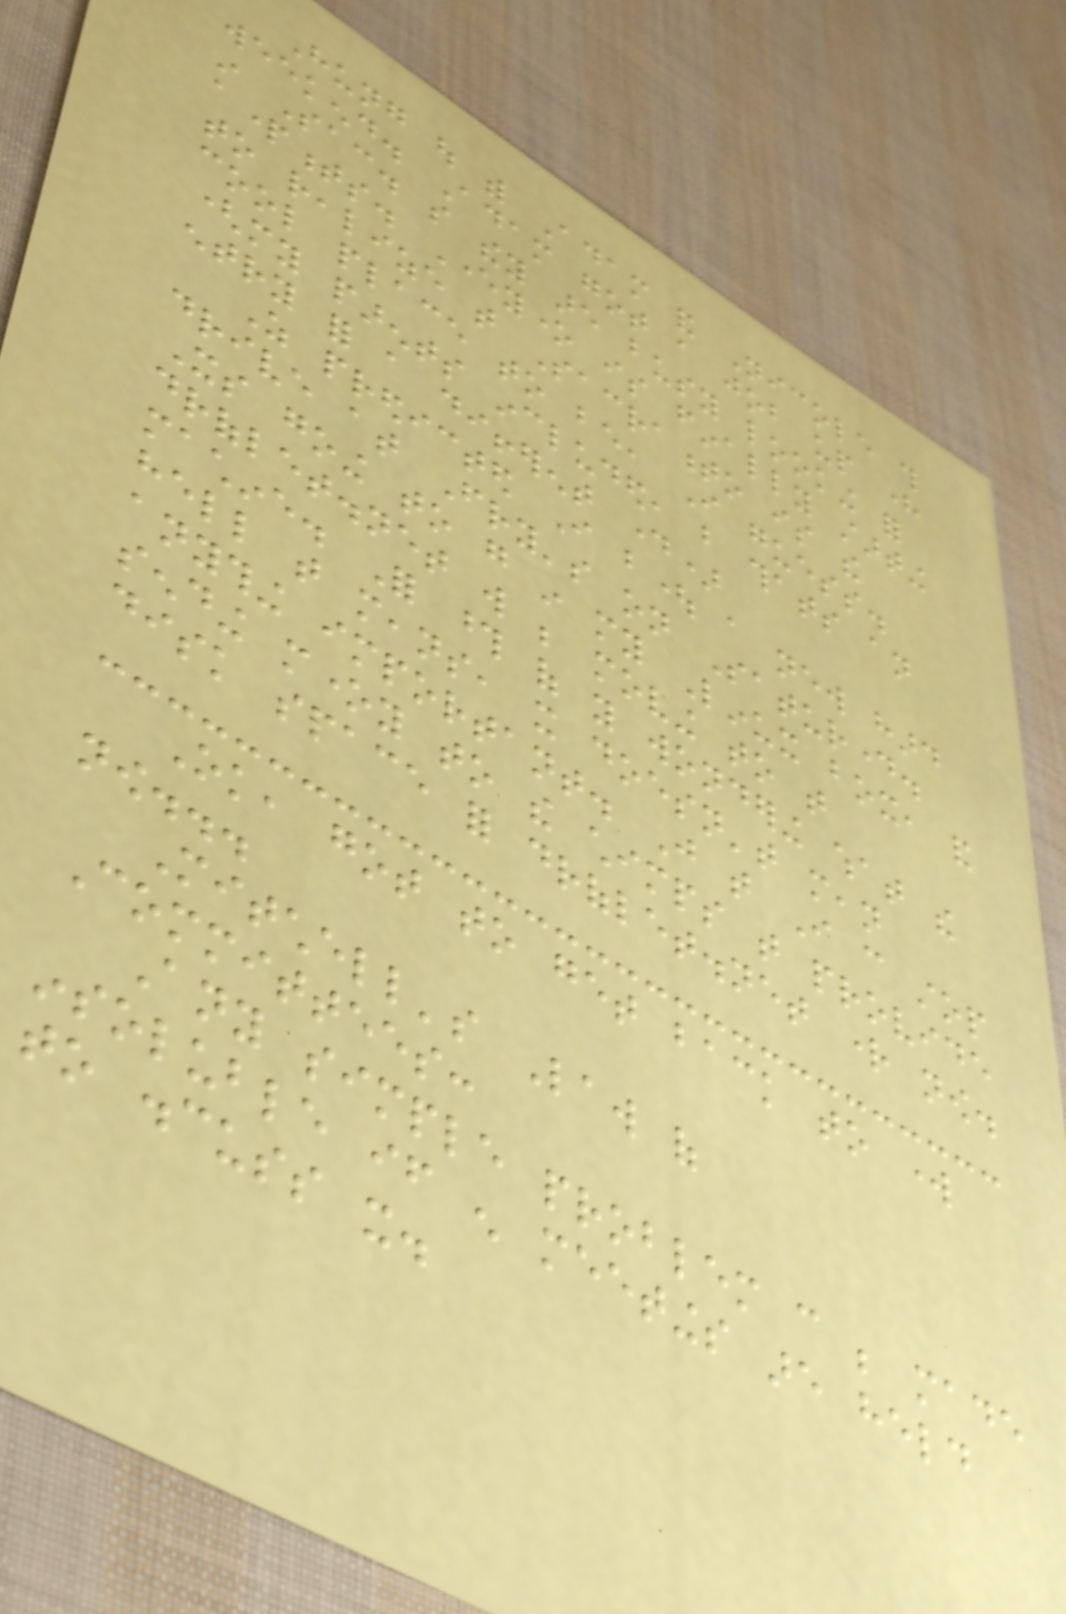Hung out with Adam and Nicole this
weekend. Adam got a job up here
in Sac. so they are busy looking for
apartments. Everyone is finally starting
to realize that Sacramento is the
cool place to be, I guess.
(my parents included, but thats an
entry for a different day)
As predicted I bought a new hard
drive at Fry's on Saturday.
Its going to go in my Linux box, and
droflet.net will be moving to that
machine. For those of you wondering what the
hell that means, it doesn't mean
anything important. Just that I can stop
sending money to the chimps that provide
disk space for droflet.net right now.
Ok, got to get back to work
now...
Mitchell's Law of
Committees:
Any simple problem can be made
insoluble if enough meetings are held
to discuss it.
